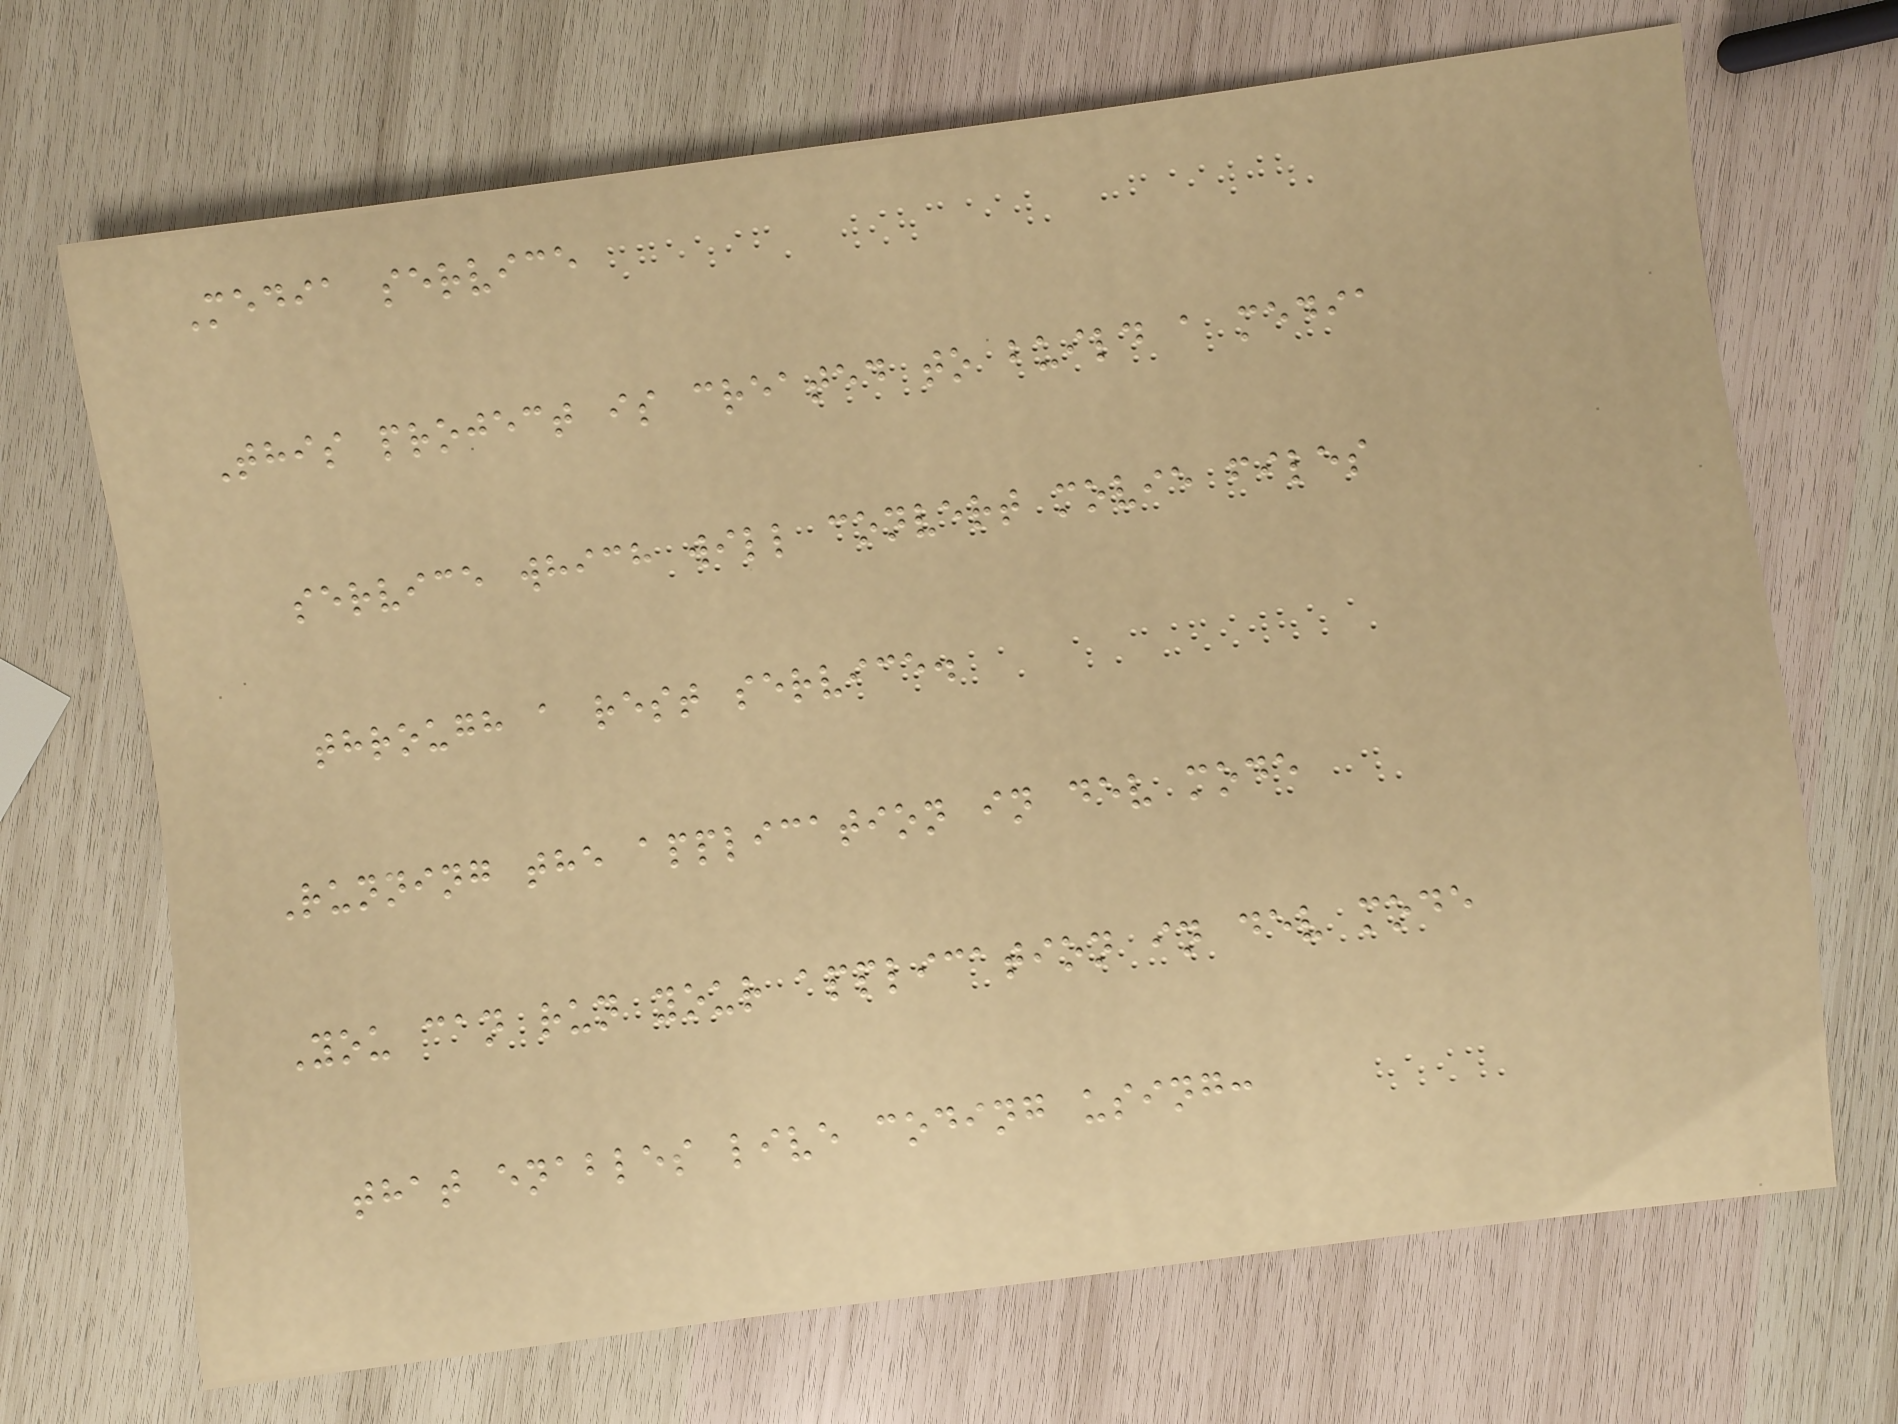Media service
This project is created to build a media
service which will convert movie files
through a rest service.
Running the application in dev mode
You can run your application in dev mode
that enables live coding using:
